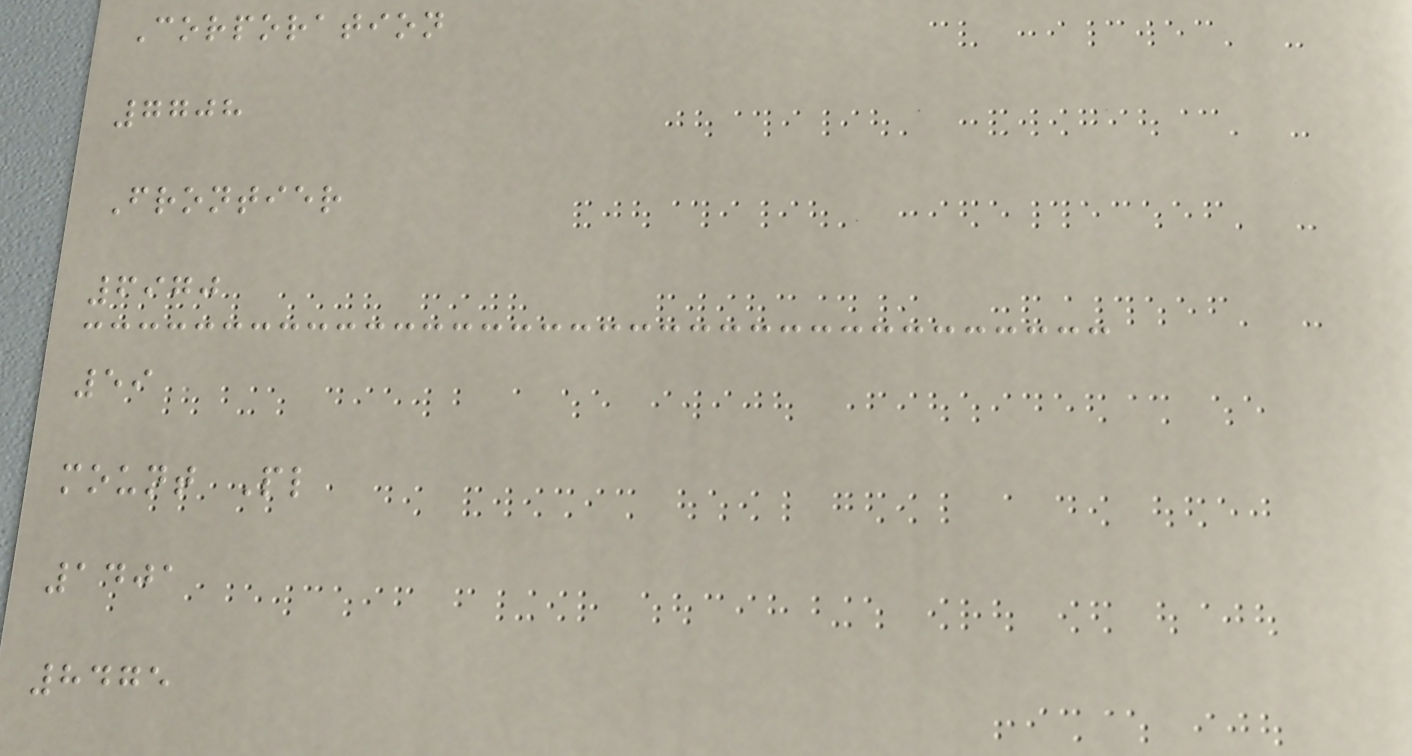Corporation
7708
Frontier
6970
59
mount Pl
1401
8475
